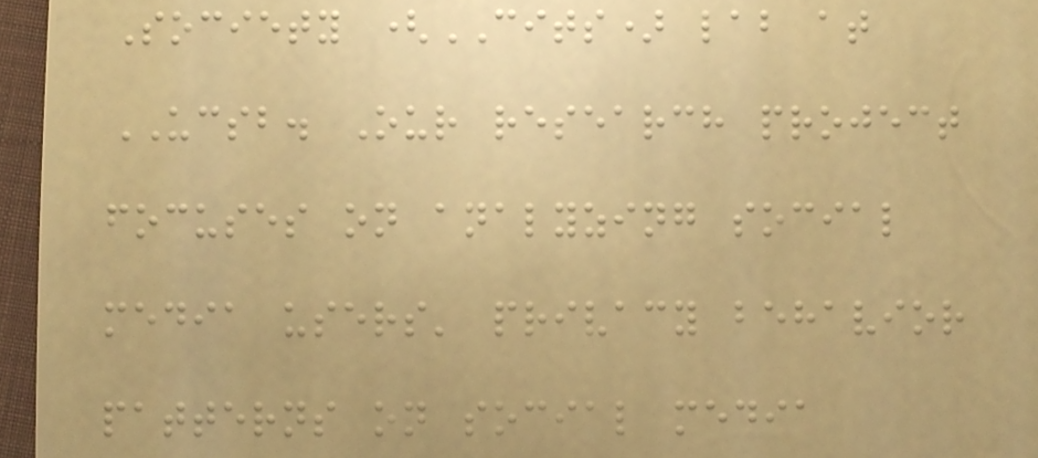Society (CITS) lab at
UCSB. Our research project
focuses on analyzing social
media users' privacy behavior
patterns on social media
